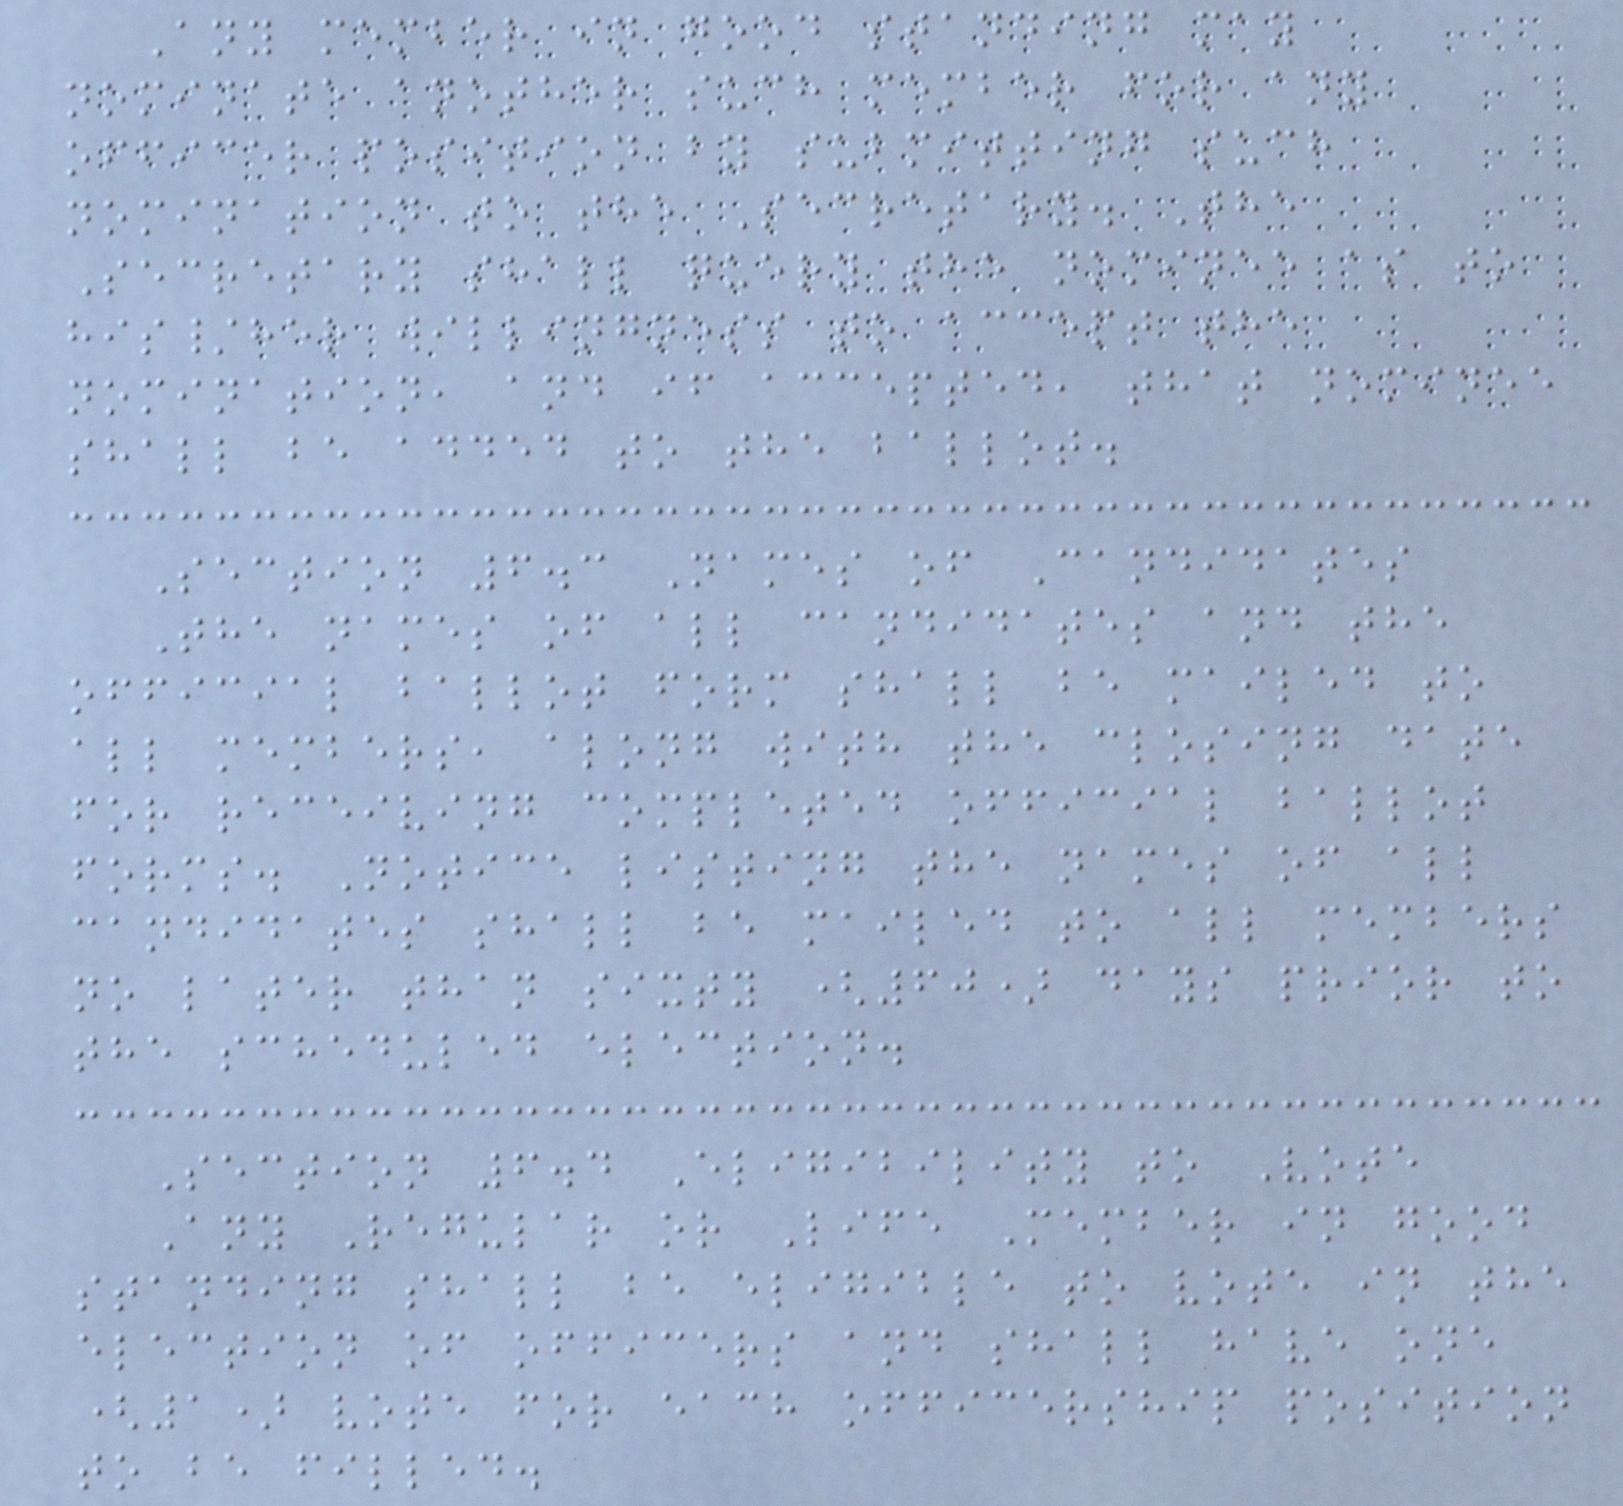Any member in good standing may
nominate another such member for any
officer position by submitting such
nomination to the Secretary. The
Secretary shall query the nominee as to
his/her willingness to accept the
nomination, and if accepted, that nominee
shall be added to the ballot.
Section 6.3 Names of Candidates
The names of all candidates and the
official ballot form shall be mailed to
all members, along with the closing date
for receiving completed official ballot
forms. Notice listing the names of all
candidates shall be mailed to all members
no later than sixty (60) days prior to
the scheduled election.
Section 6.4 Eligibility to Vote
Any Regular or Life Member in good
standing shall be eligible to vote in the
election of officers and shall have one
(1) vote for each officership position
to be filled.
